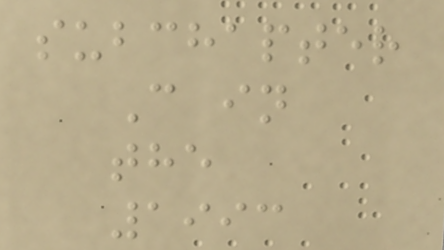subchapter
C in
the
1993
